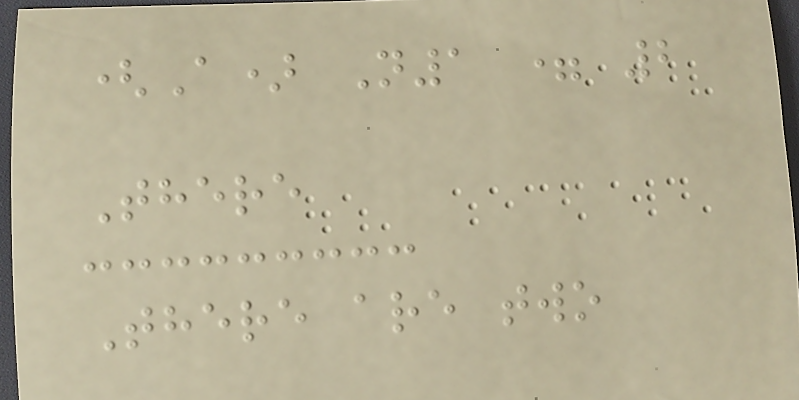(A) N1 = 2
There
There are two
